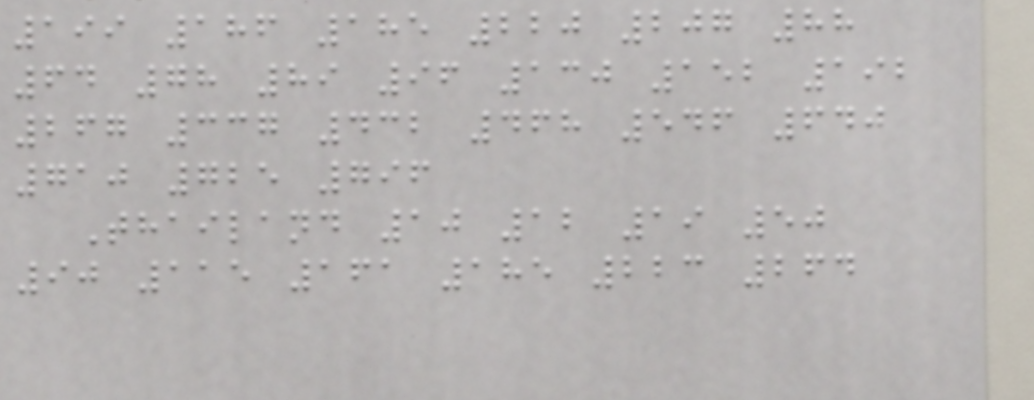199 186 185 220 207 88
64 78 89 96 130 152 192
267 337 432 468 546 640
710 725 796
Thailand 10 12 19 50
90 115 161 185 223 264
